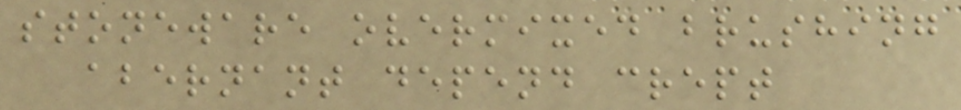stoneware overmixed brushing
abernant depend crept
